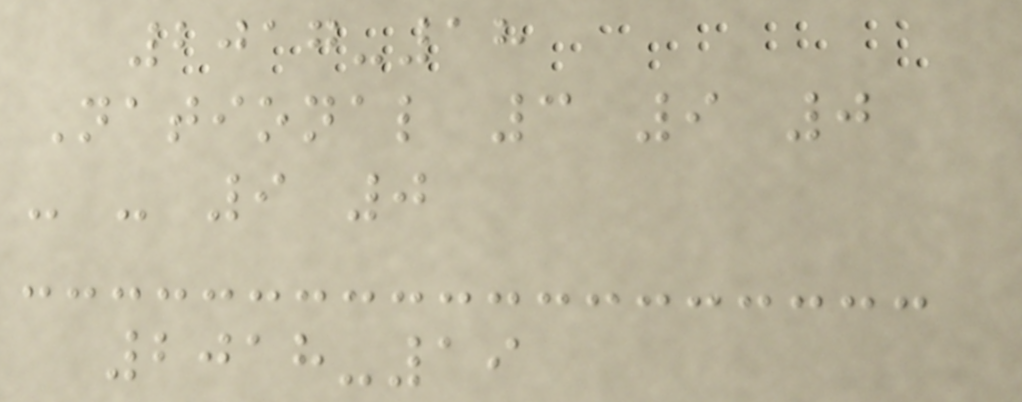2017-18
National 3 9 0
- - 9 0
2018-19
